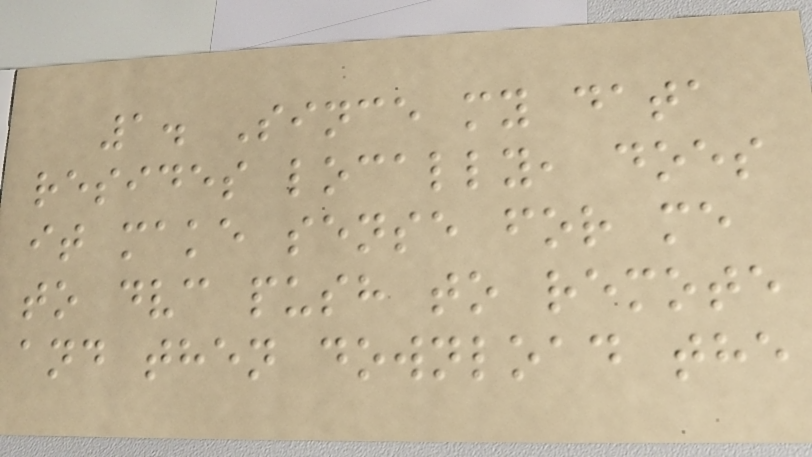1. Since my data
resides locally, does
it make sense for me
to dvc push to remote
and then download the
